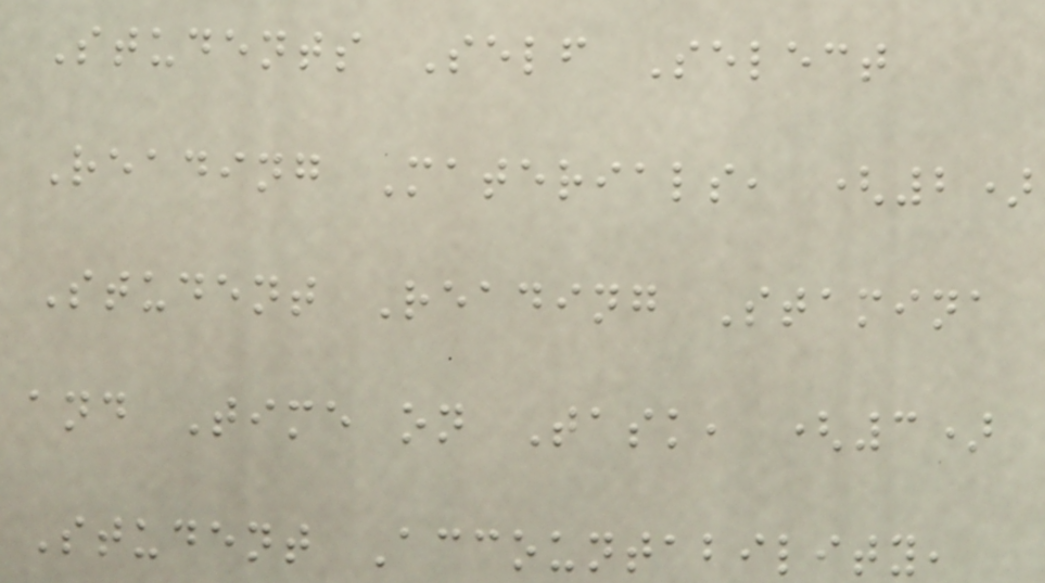Students Self Select
Reading Materials, (2)
Student Reading Stamina
and Time on Task, (3)
Student Accountability,
